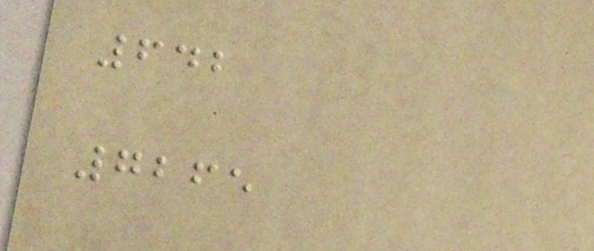642
7265
